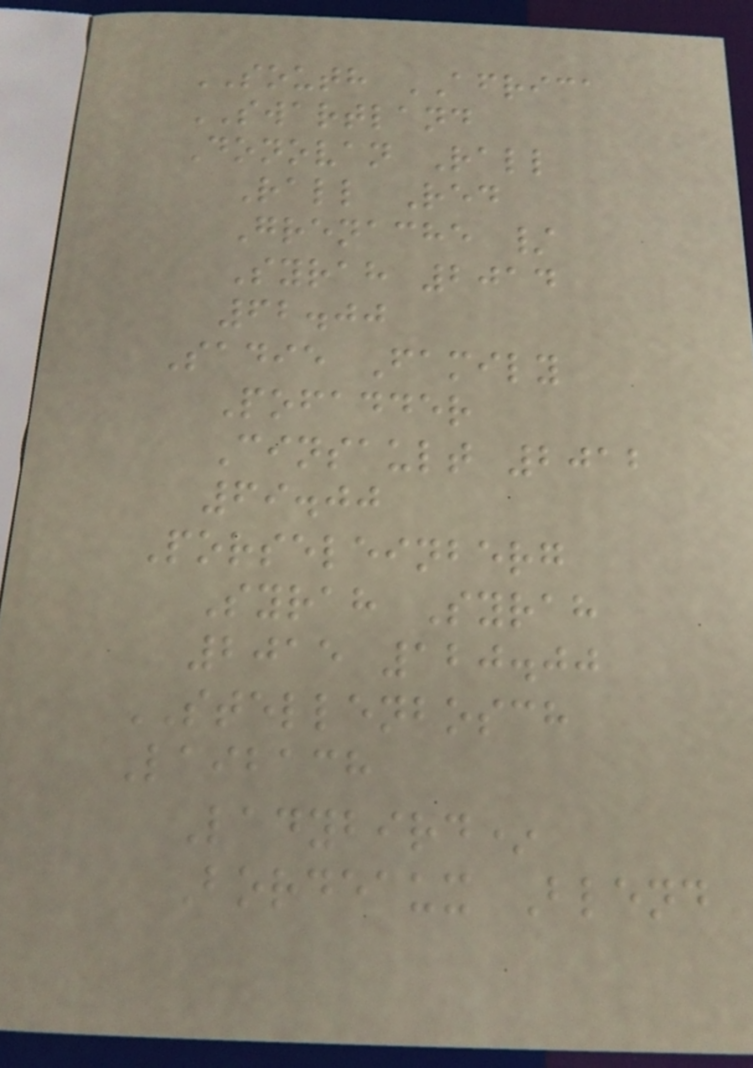SOUTH AFRICA
SWARTLAND
Donovan Rall
Rall Red
Grenache /
Syrah 2014
62.00
Sadie Family
Pofadder
Cinsault 2012
69.00
Porseleinberg
Syrah Syrah
2015 120.00
STELLENBOSCH
Laibach
Ladybird*
Bordeaux Blend
